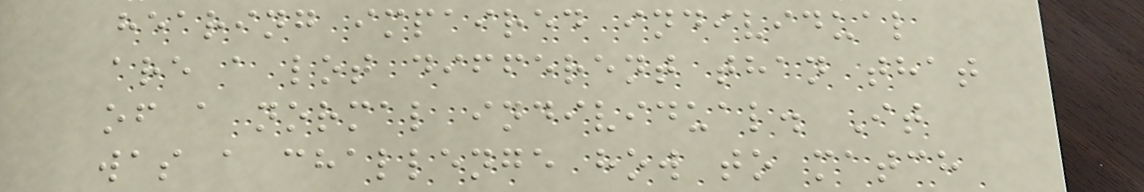hearing impaired individual
are a lot different than that
of a normal individual. It
was a challenge how to match
